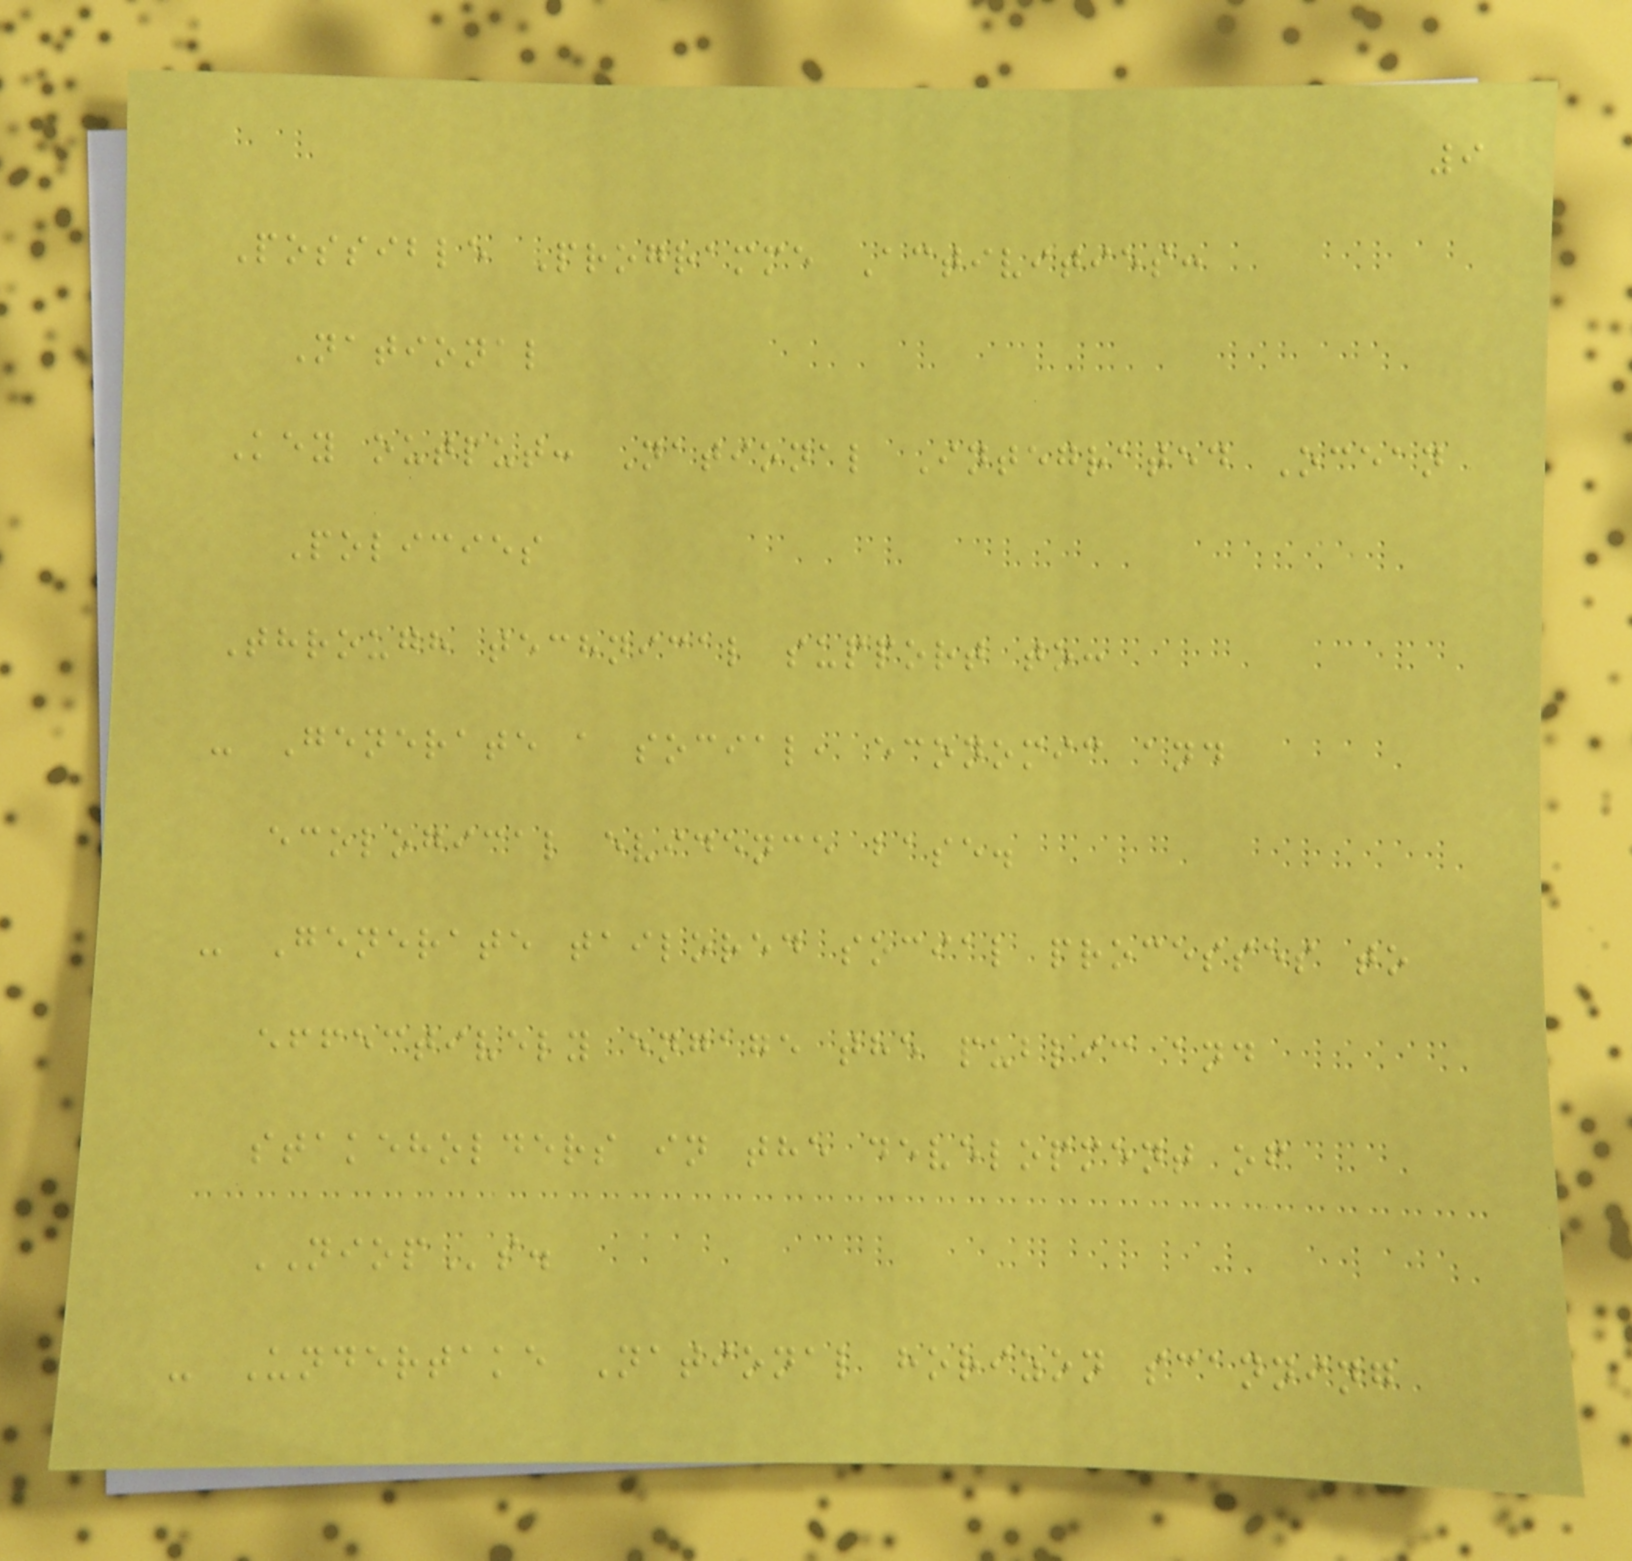9
Possible Programme Activities:
National
Key output: National Integrated Ocean
Policies
Through technical support to:
- Generate a social, economic and
ecological evidence base.
- Generate tailored social processes to
effectively engage the public and
stakeholders in the development of
NIOPs.
- Undertake National horizon scanning
